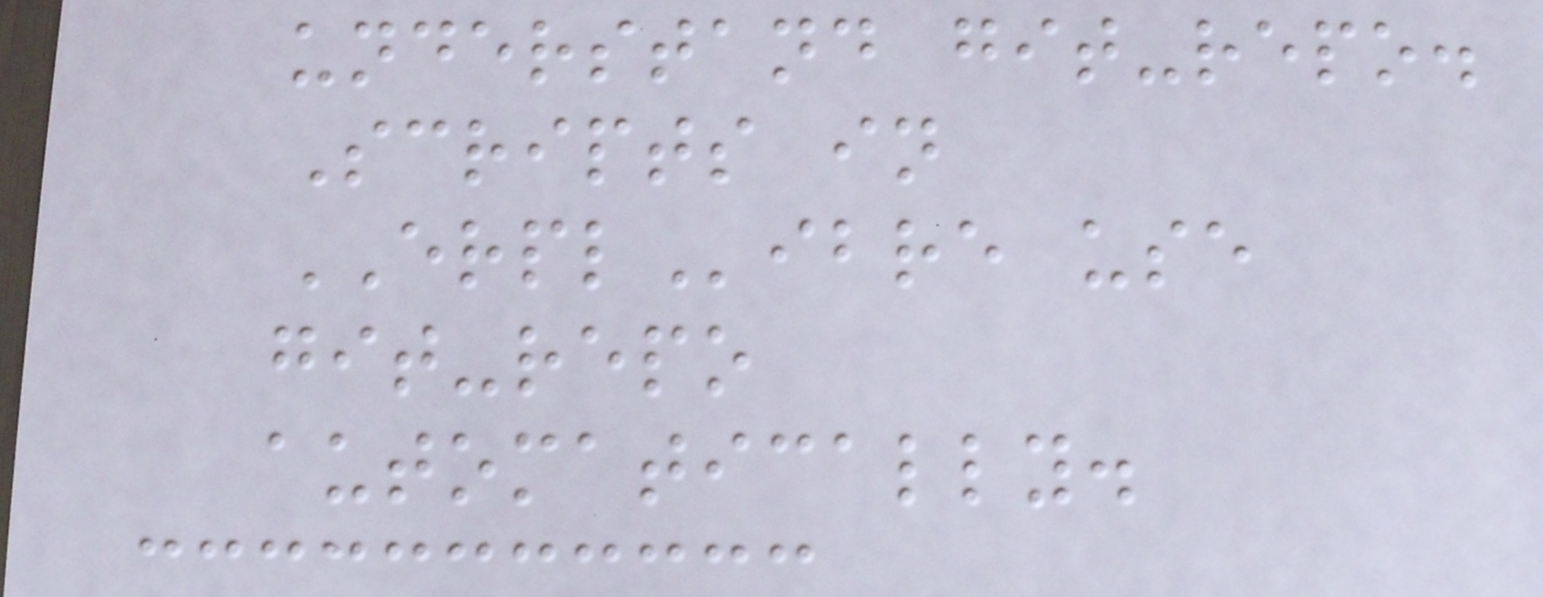understand git-repo.
Scripts in
ERPLibre use
git-repo
automatically.
